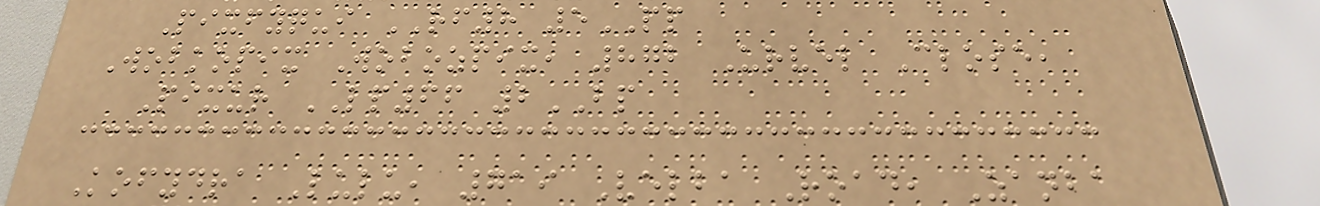Pixfyqui RF8 5PP
Wobkopix Wobozpix, 872 Urvel Close,
Pixur LP66 2BP
Kofydra Lulu, 719 Velba Road, Zanba
